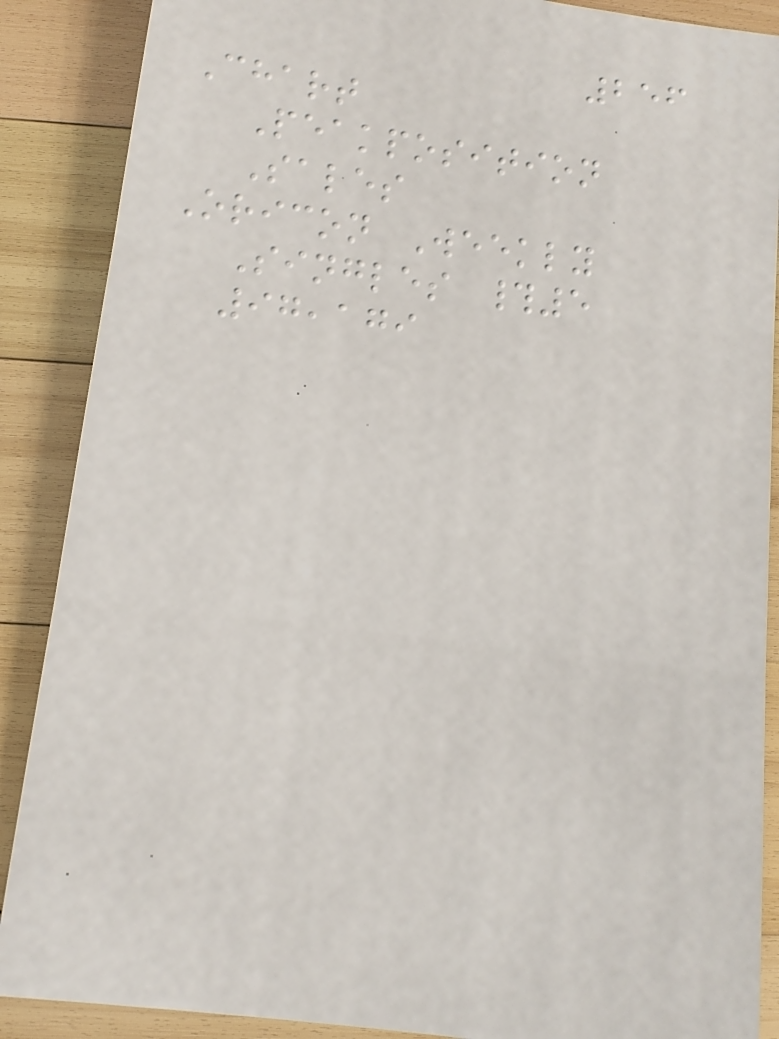256
Chart
Peakposition
Sales
Oricon Weekly
Singles #5
97,179
